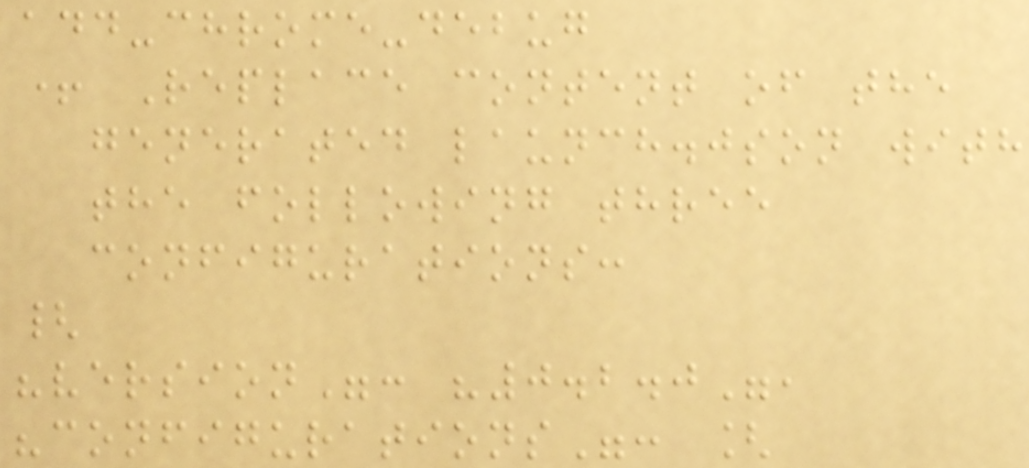add-chrome-debug
+ Replace content of the
generated launch.json with
the following three
configurations:
{
"version": "0.2.0",
"configurations": [
